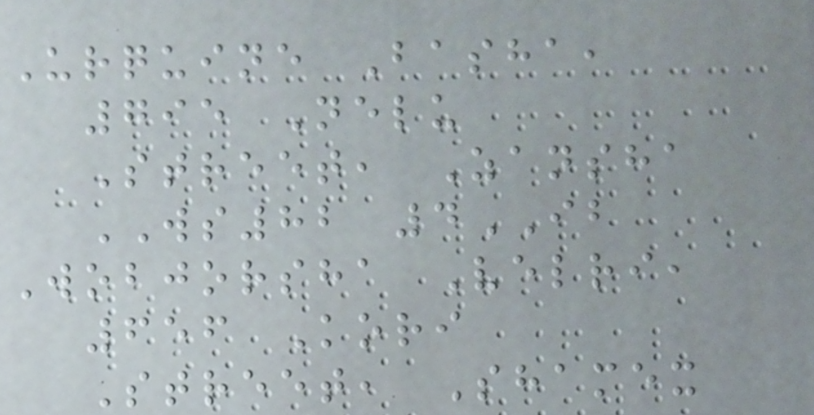Urquine Basha,
795 Nelu
Street, Zansha
WS82 4IB
Wobjorsha Velri,
656 Kori
Street, Shamex
